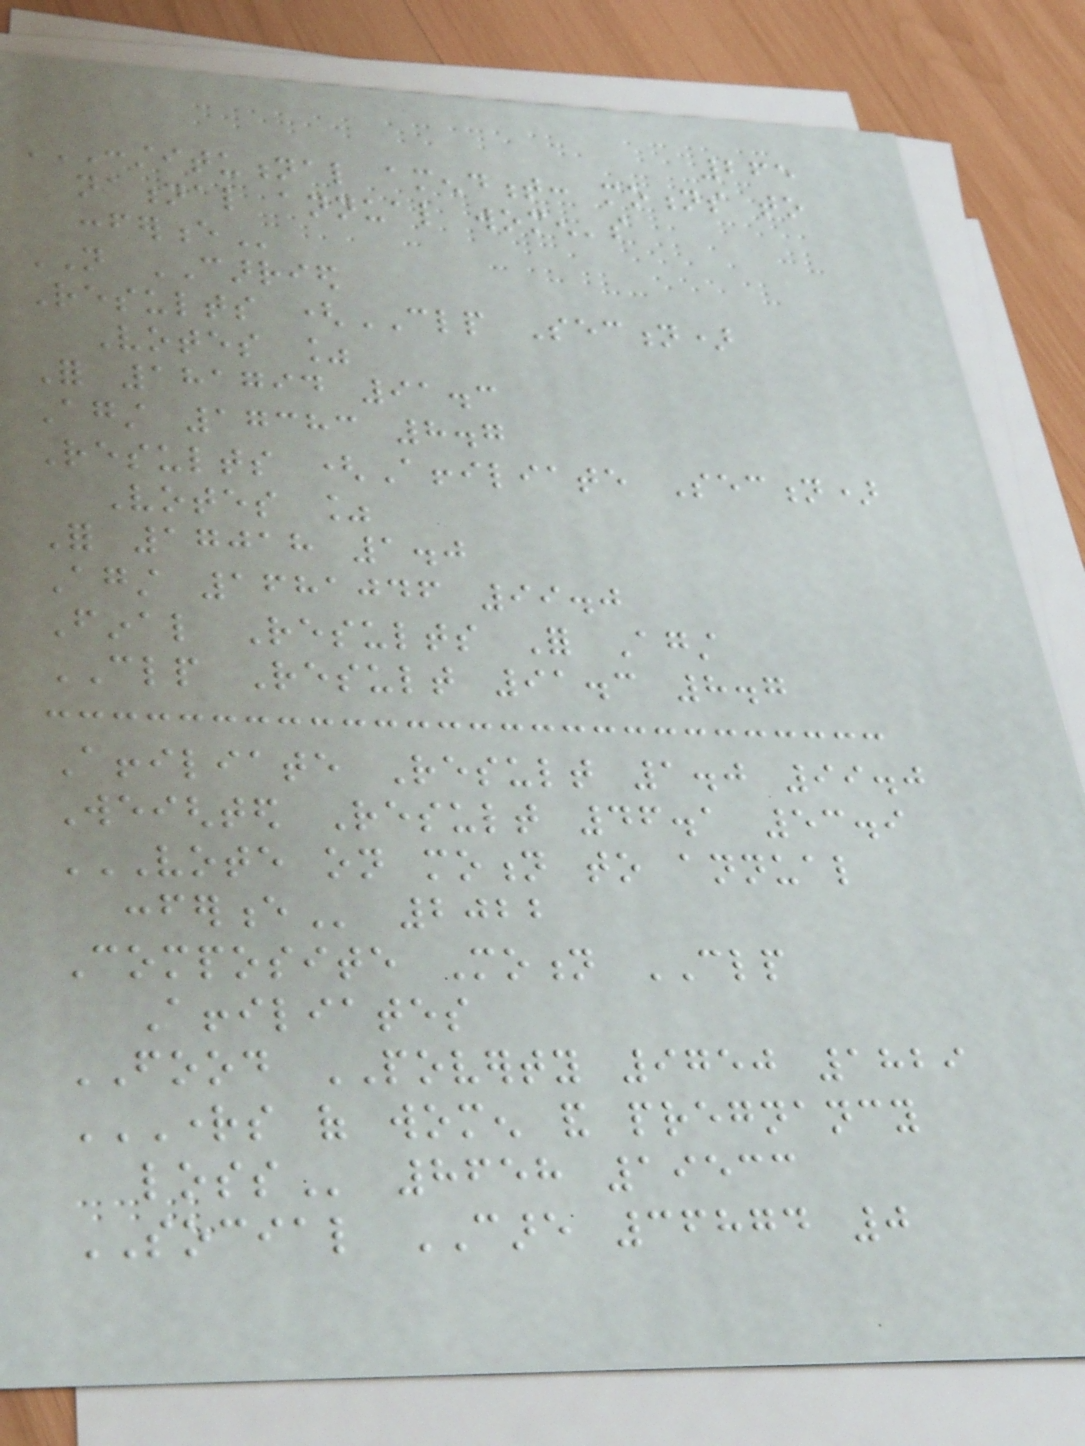265
CONSTITUTIONAL AMENDMENT: MOTIONS TO
NATIONAL ANNUAL WOMEN'S
CONFERENCE
NOT CARRIED
Results (CLP Section)
Votes %
For 181794 91.3
Against 17383 8.7
Results (Affiliate Section)
Votes %
For 17018 1.0
Against 1681046 99.0
Final Results For Against
CLP Result 91.3 8.7
Affiliate Result 1.0 99.0
Weighted Result 46.1 53.9
VOTE ON MOTION TO ANNUAL
CONFERENCE 2022
Composite Motion CLP
Affiliates
FOOD POVERTY 9750 1829
RIGHTS OF WOMEN AND PREGNANCY
LOSS 8658 19533
SOCIAL CARE 36874 0
